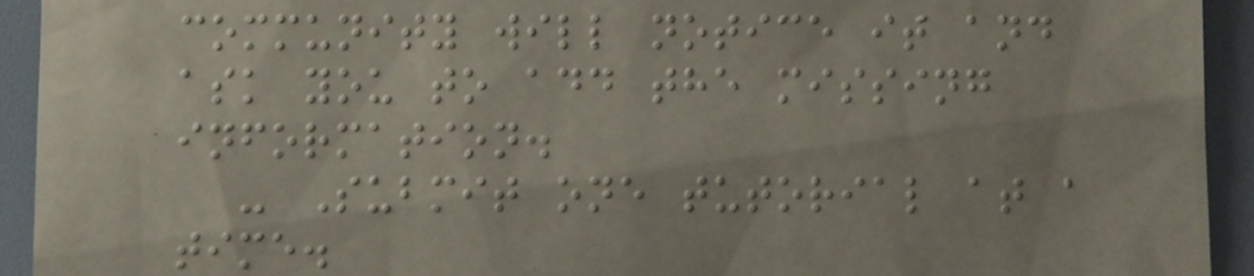community will notice it and
ask you to add the missing
information.
- Submit one tutorial at a
time.
